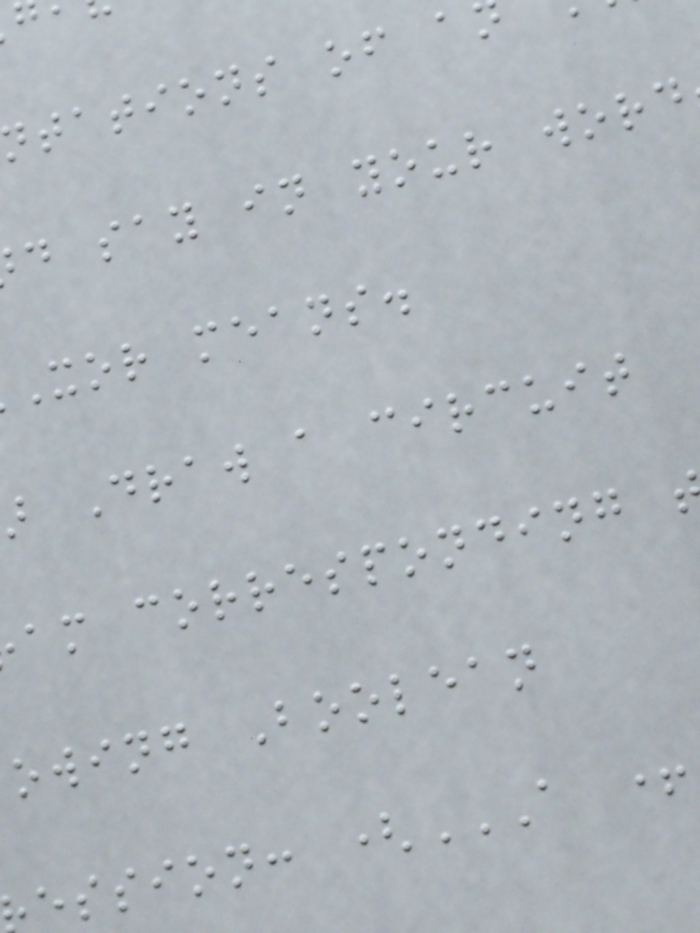tations of a
d say in your word
xor means.
Draw a circuit
am corresponding
owing Boolean
